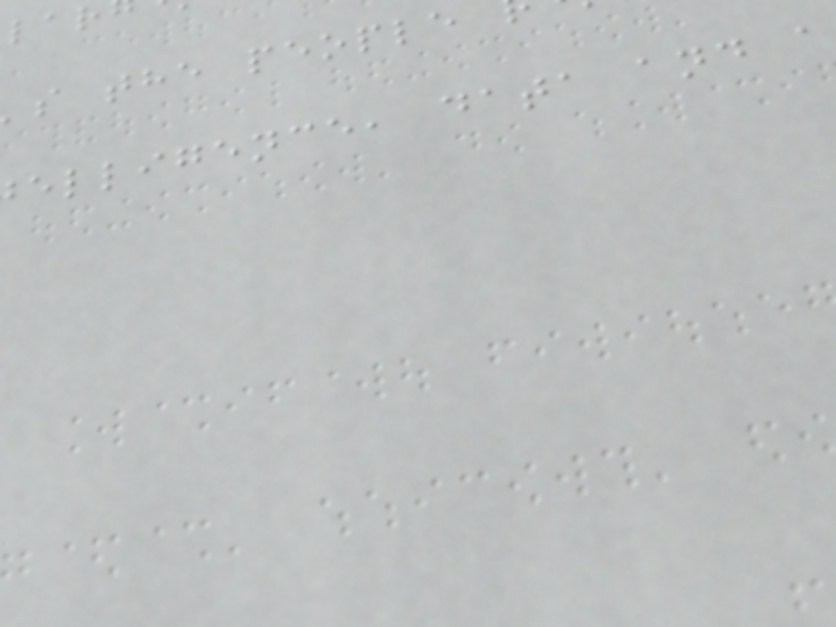s the people
elligence, data and a
